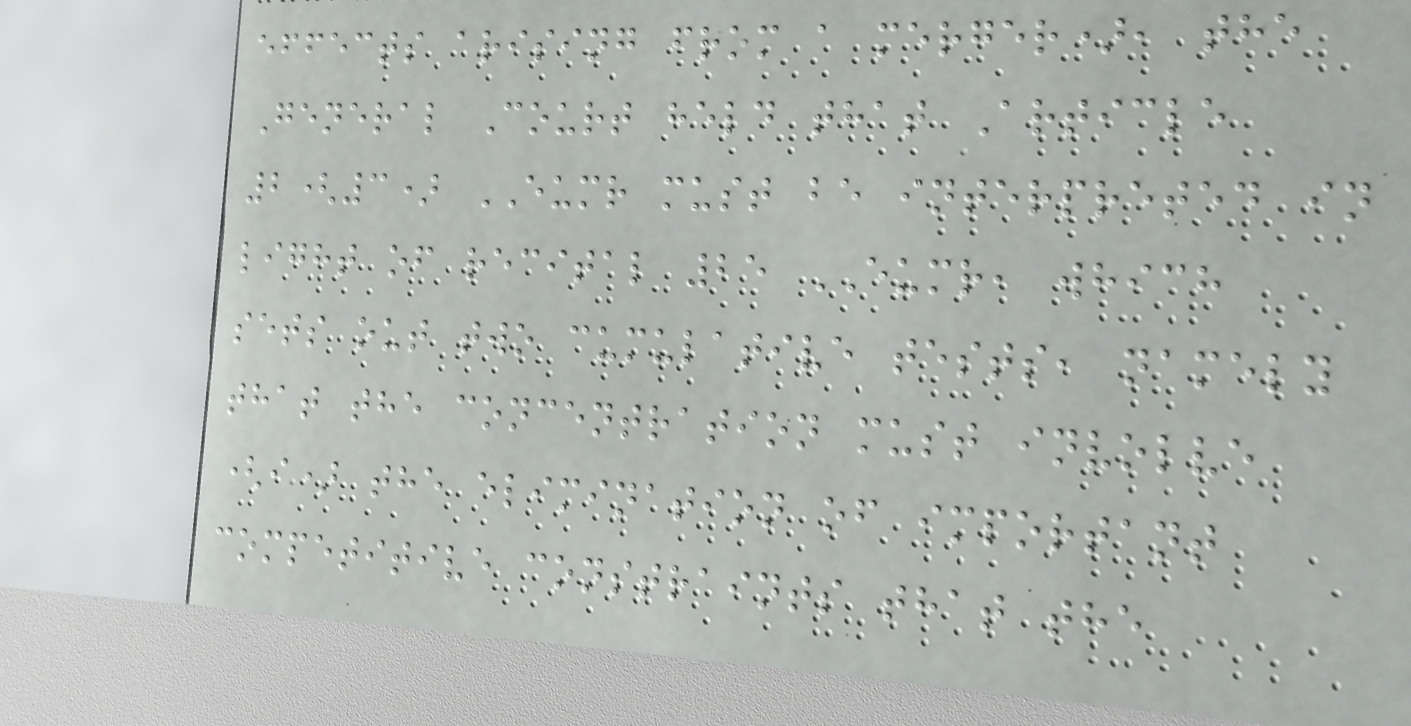effects arising from a merger), the
General Court held that Article
2(3) EUMR must be interpreted in
light of recital 25 EUMR, which
sets out two cumulative tests, namely
that the concentration must involve
(i) the elimination of important
competitive constraints that the
